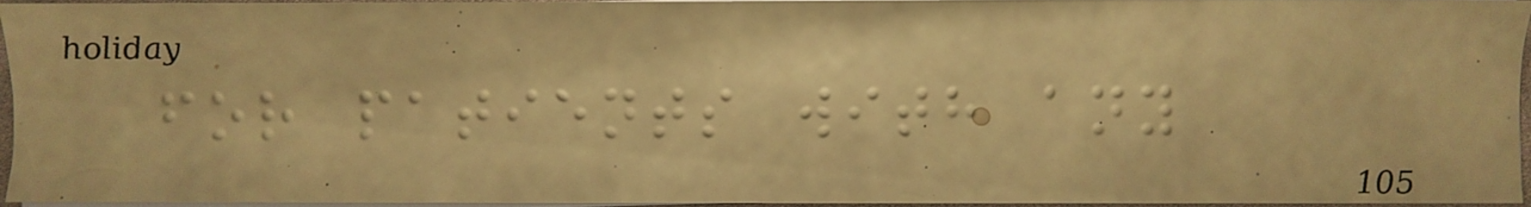for patients with any
